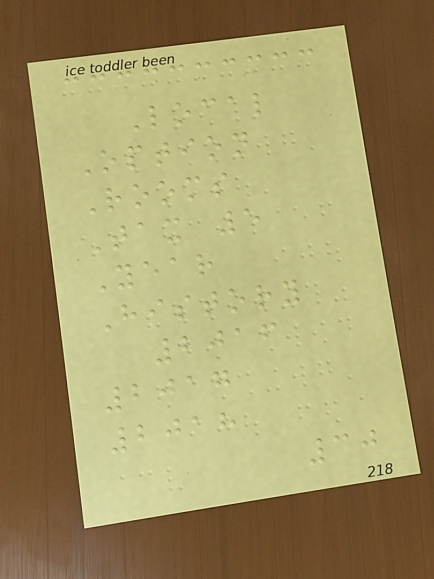Local
Option
Rooms
Tax 5
Year
History
2016
2017
2018
30
